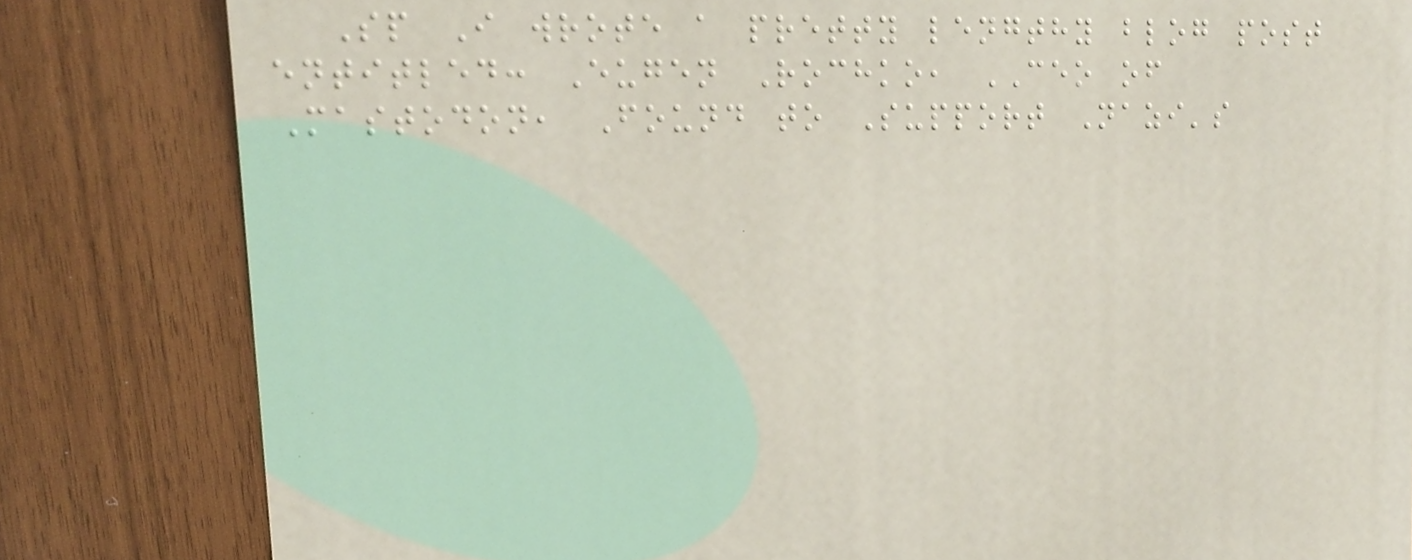Sp I wrote a pretty lengthy blog post
entitled: Eugen Rochko, CEO of
Mastodon, Found to Support Nazi's
